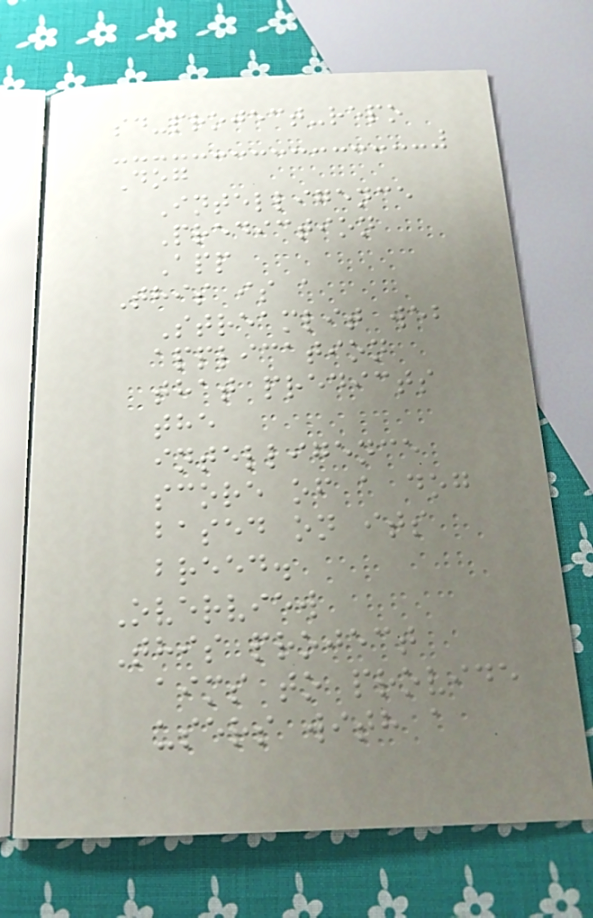sd-project-repo
Dog
Intelligence
Prediction
App
This is a
Streamlit web
application
that predicts
the
intelligence
score of a dog
based on its
breed.
Overview
This project
aims to provide
users with a
